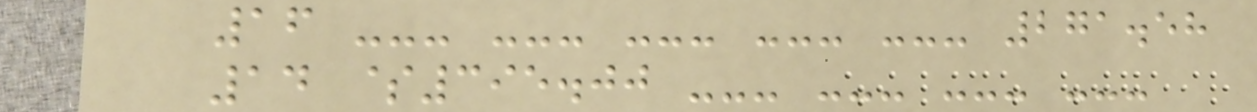16 --- --- --- --- --- 271.58
14 $395.00 --- --- --- ---
